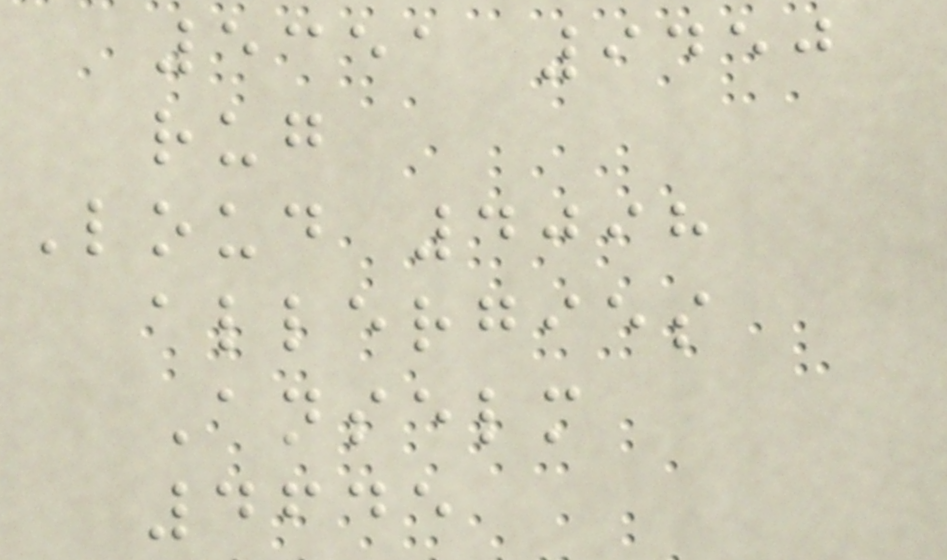5351 9450
rug
Loud 4098
allergies
Anselm
4645
